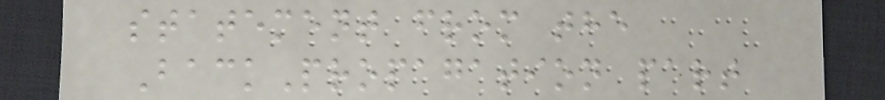statement from the
BackPropagation part
